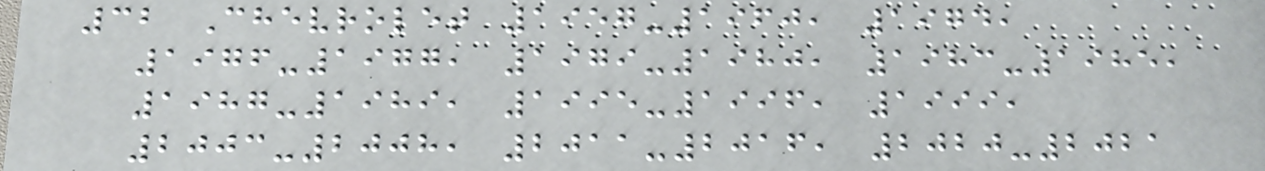32 Chevrolet 1957-1960, 1974,
1976-1977, 1979-1980, 1983-1985,
1987-1989, 1995-1996, 1999,
2003-2008, 2011-2016, 2020-2021
